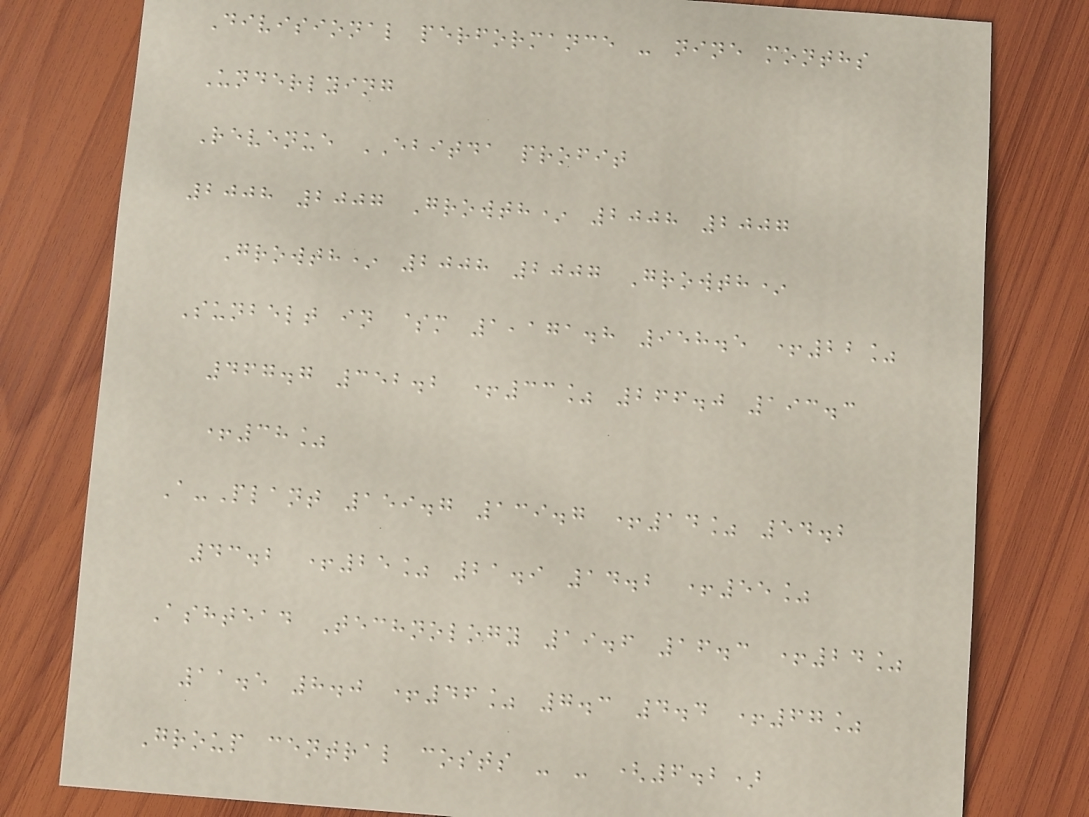Divisional performance - nine months
Underlying
Revenue EBITDA profit
2008 2007 Growth* 2008 2007
Growth* 2008 2007 Growth*
Sunbelt in $m 1,171.8 958.5 +22%
467.7 352.2 +33% 266.0 193.3
+38%
A-Plant 159.7 139.7 +14% 54.2
43.2 +25% 21.9 14.2 +55%
Ashtead Technology 19.6 16.3 +24%
11.5 8.0 +46% 7.3 4.4 +67%
Group central costs - - (6.2)
